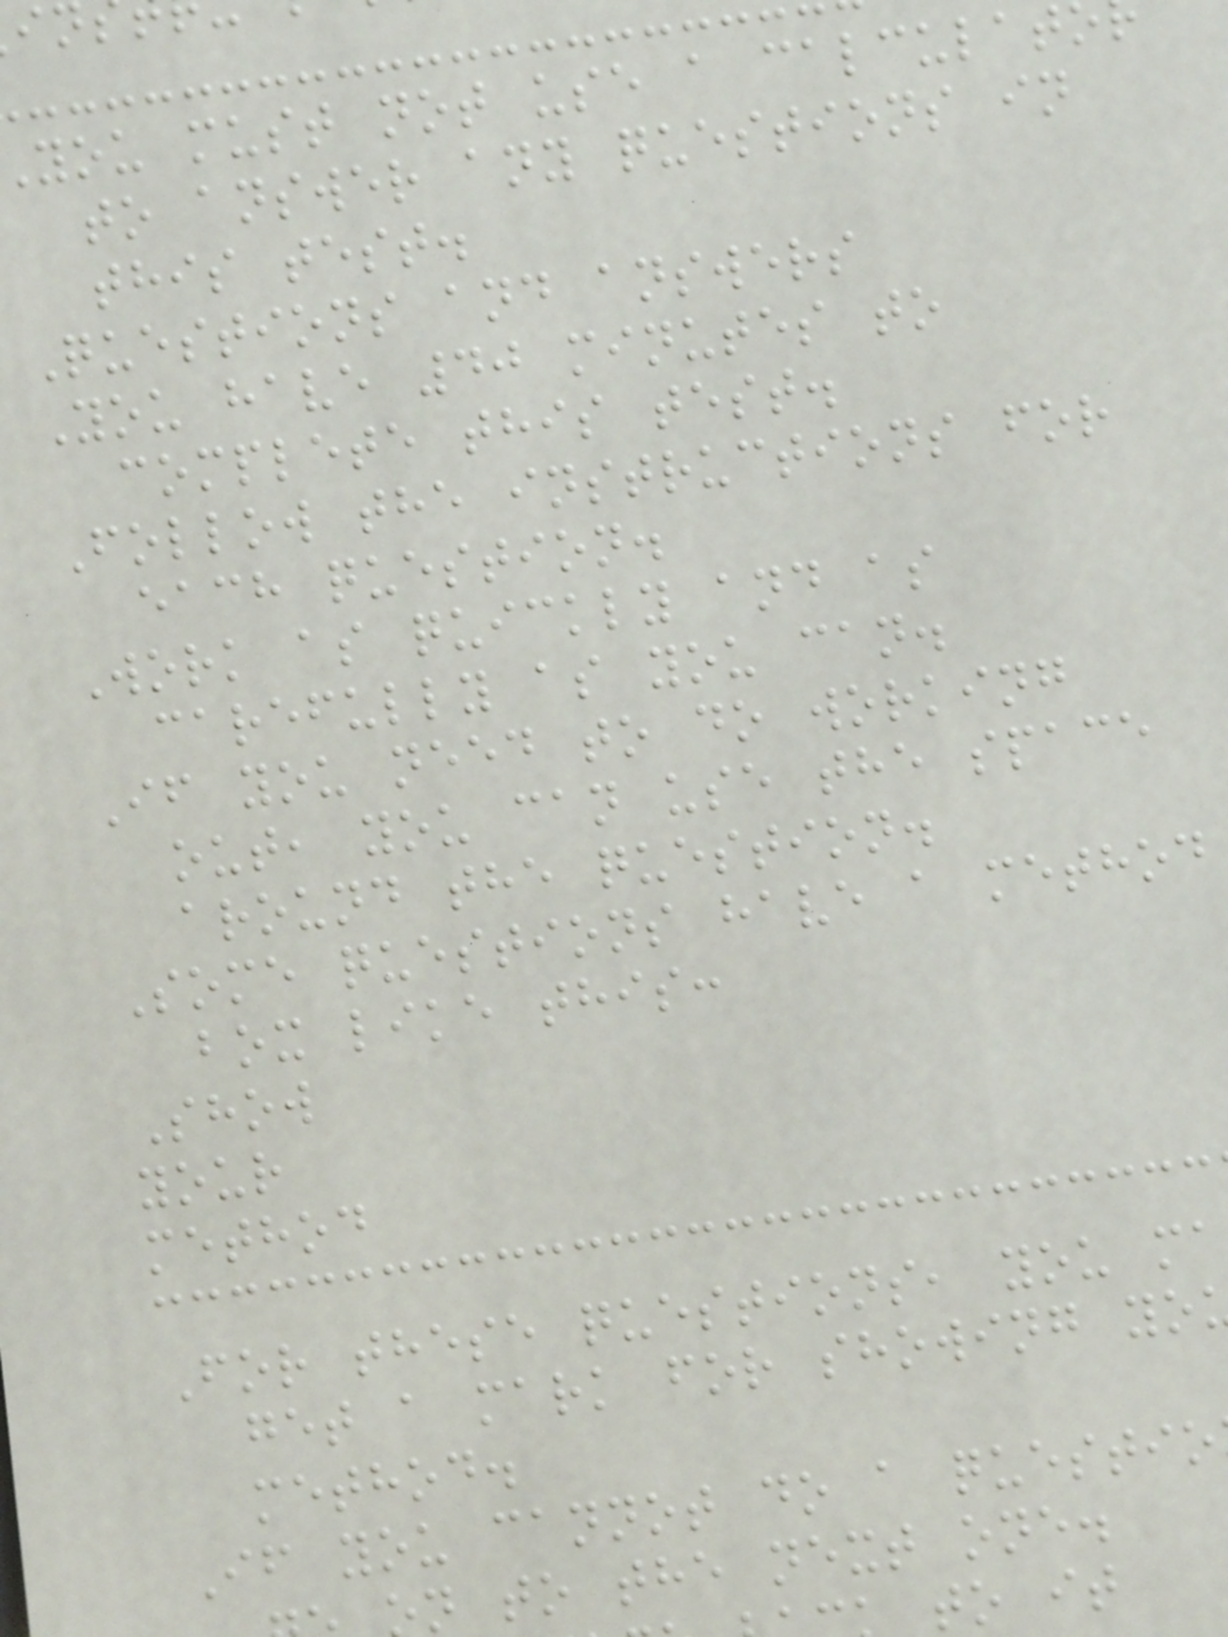you must not use a calculat
to answer any questions in
this test.
Questions and answers
You have 40 minutes to
complete this test.
Follow the instructions for
each question.
Work as quickly and as
carefully as you can.
If you need to do working
out, you can use the space
around the question.
Some questions have a method
box like this:
Show
your
method
For these questions, you ma
get a mark for showing yo
method.
If you cannot do a questio
n to the next one.
